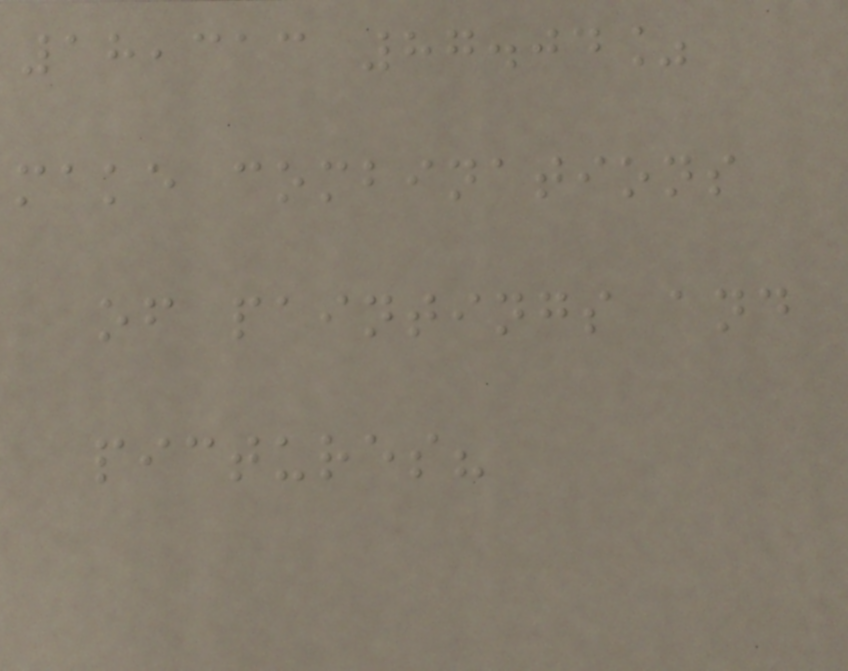18,313 87.04%
make combinations
of paintings and
pictures?
